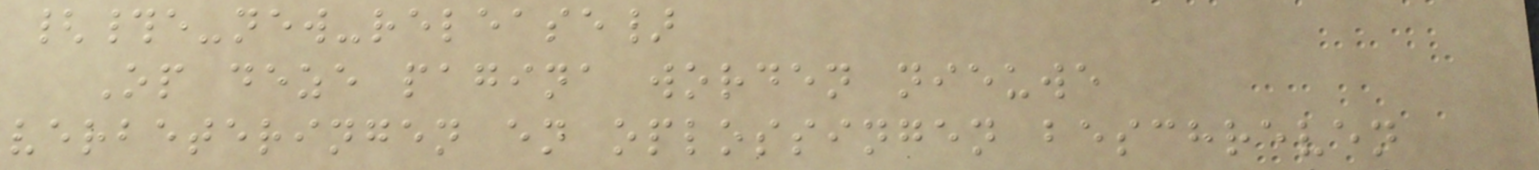{#e-new-release}
Op deze pagina worden nieuwe
verbeteringen en oplossingen beschreven
